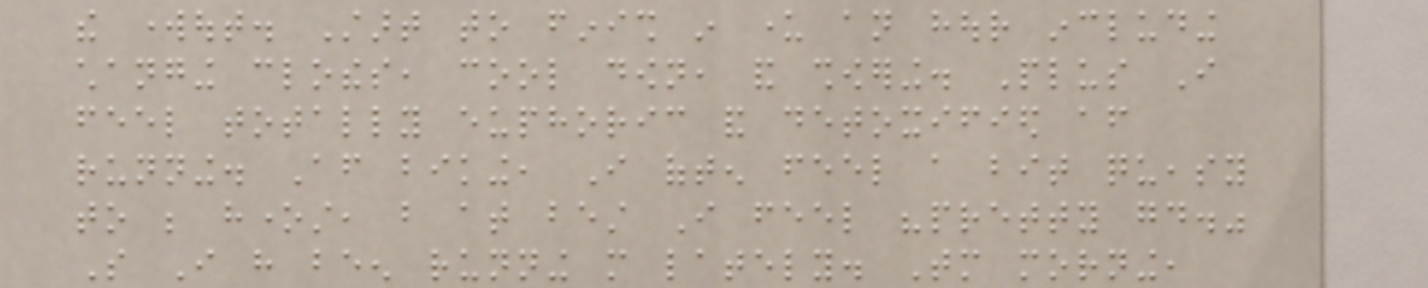the workout. Start to finish in under an hour including
changing clothes, cool down, and showering. Plus I
feel totally euphoric and detoxified after
running. After biking, I often feel a bit queasy
to be honest, but at best I feel "pretty good."
So I have been running more lately. Tomorrow morning,
